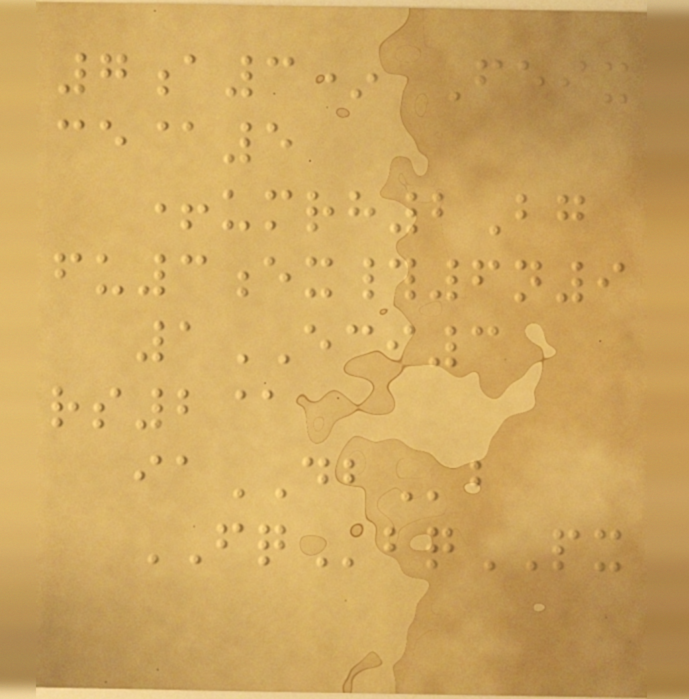7a3* Feix
ce@5
+umrh2Bg
fu3ex#6n9
1ECI3
rs2@
iaDBb
FQbqPX
